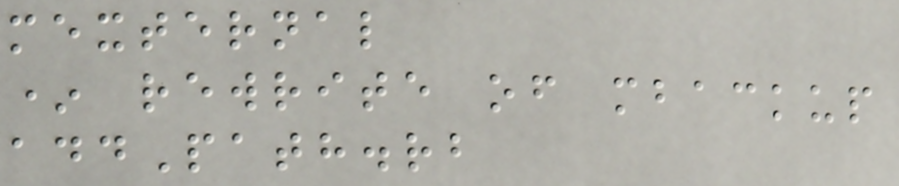mexternal
* rewrite of mbackup
addPath.rb
